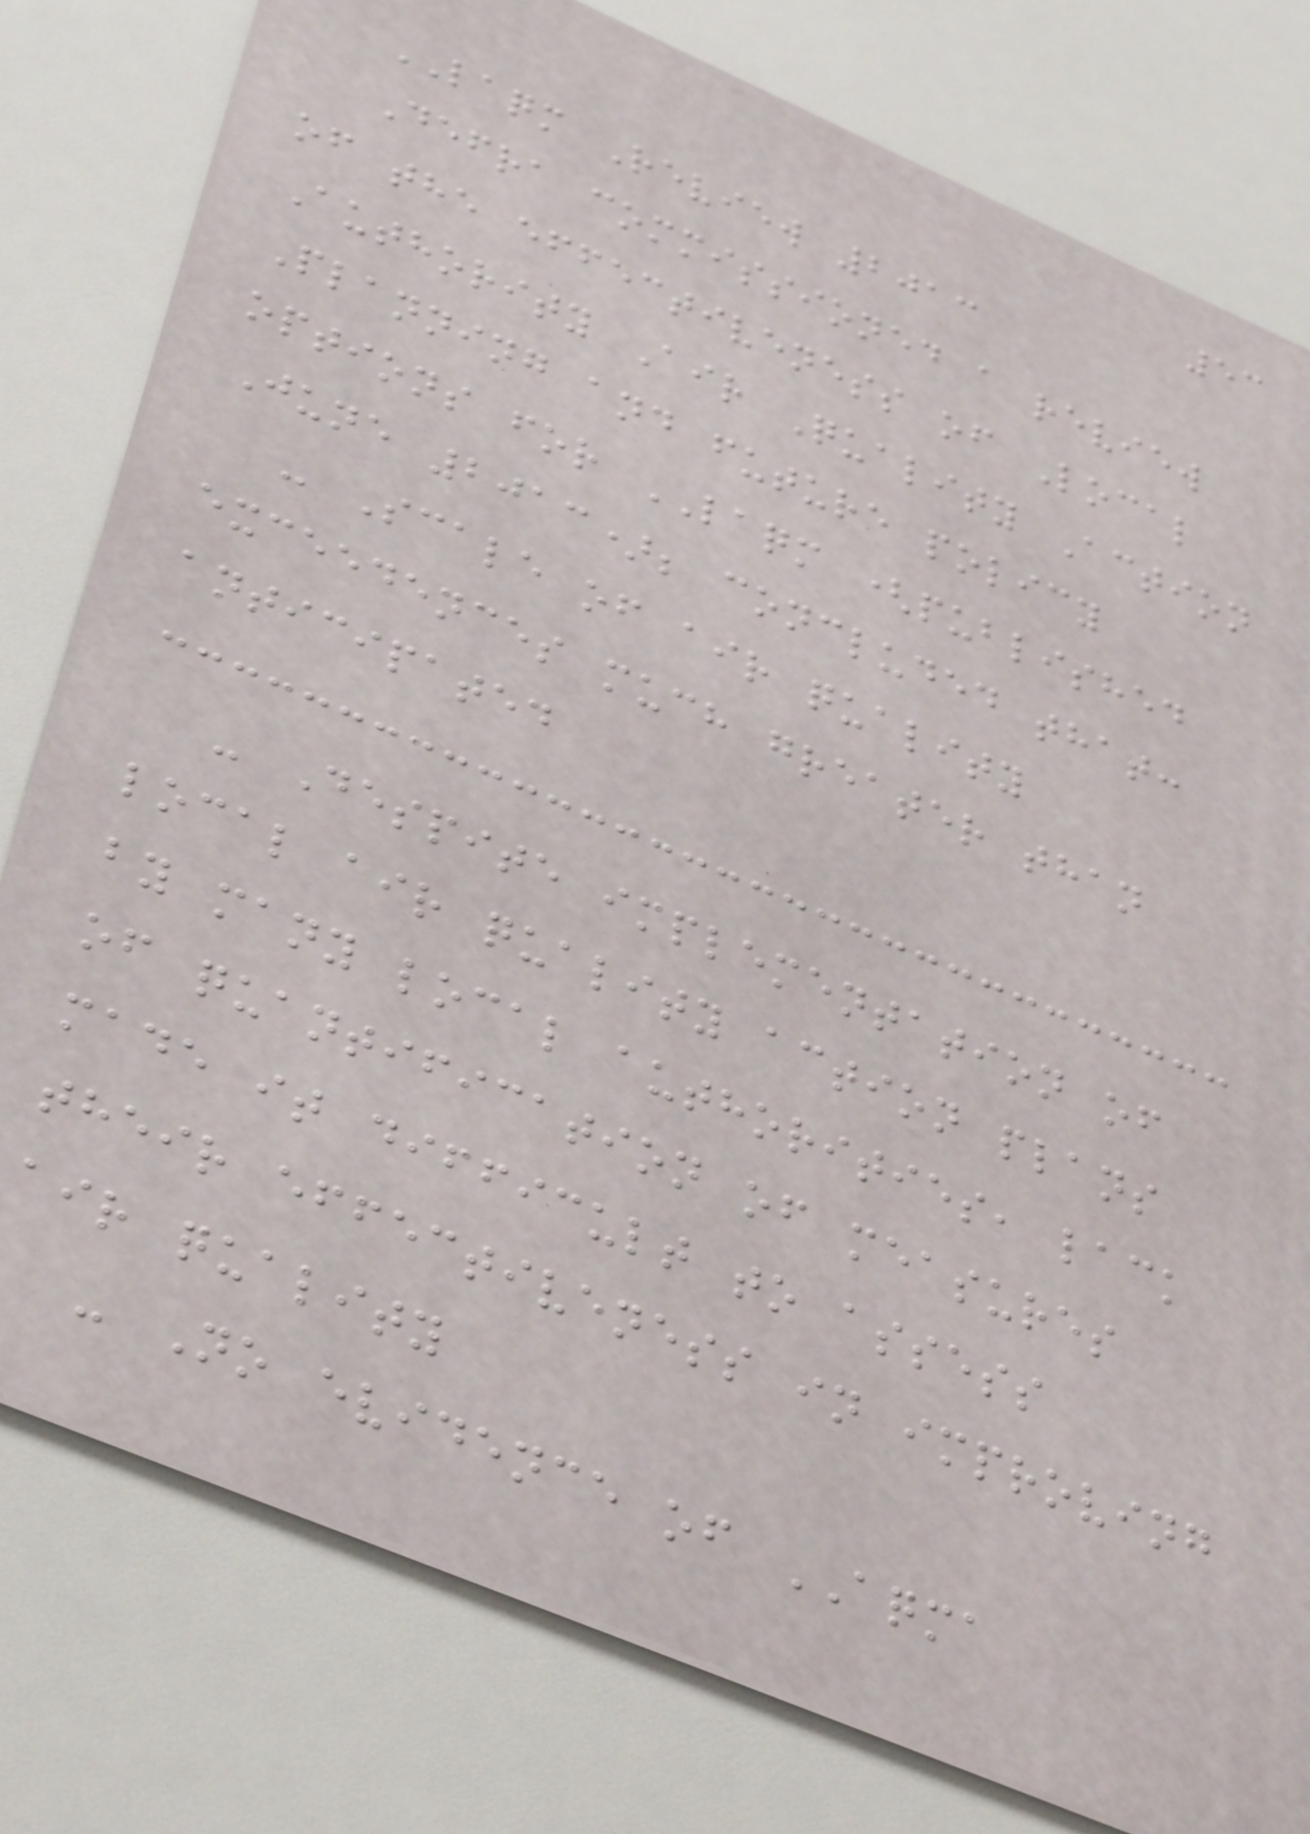53
LAQM Review 2013
Defra commissioned a review
of the effectiveness of Local
Authority Air Quality Action
Planning and future policy
options for LAQM (published
June 2013); concluded that:
- Scale of air quality
exceedences much greater than
anticipated
- Despite implementation of
local air quality action plans
by many local authorities, lack
of quantification of measures
made it difficult to assess
their effectiveness in improving
air quality
- No evidence of AQMA
